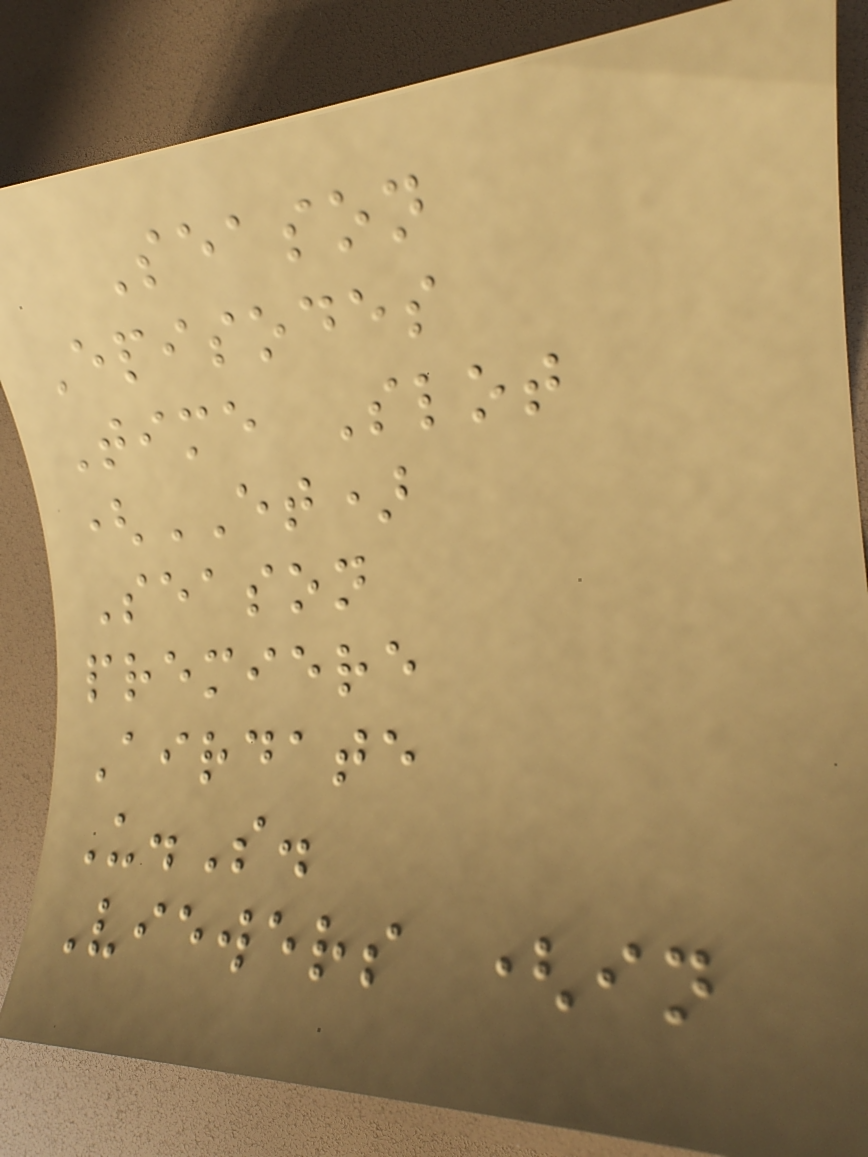Season
Episodes
Time Slot
(ET)
Season
premiere
Airdate
U.S.
Viewers (in
